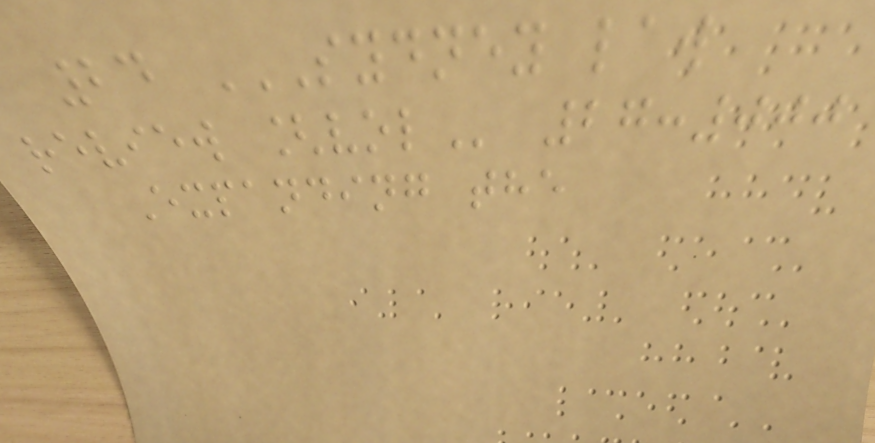24 SYDNEY LAW
REVIEW [VOL 27:000
Expanding the
